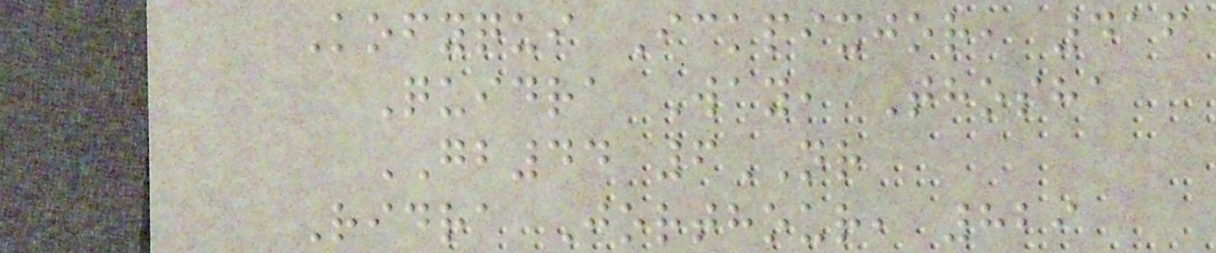Kofyqui Ickpixjor, 416
Quidra Way, Thosha
GB44 6NR
Ridra Jorthour, 829
